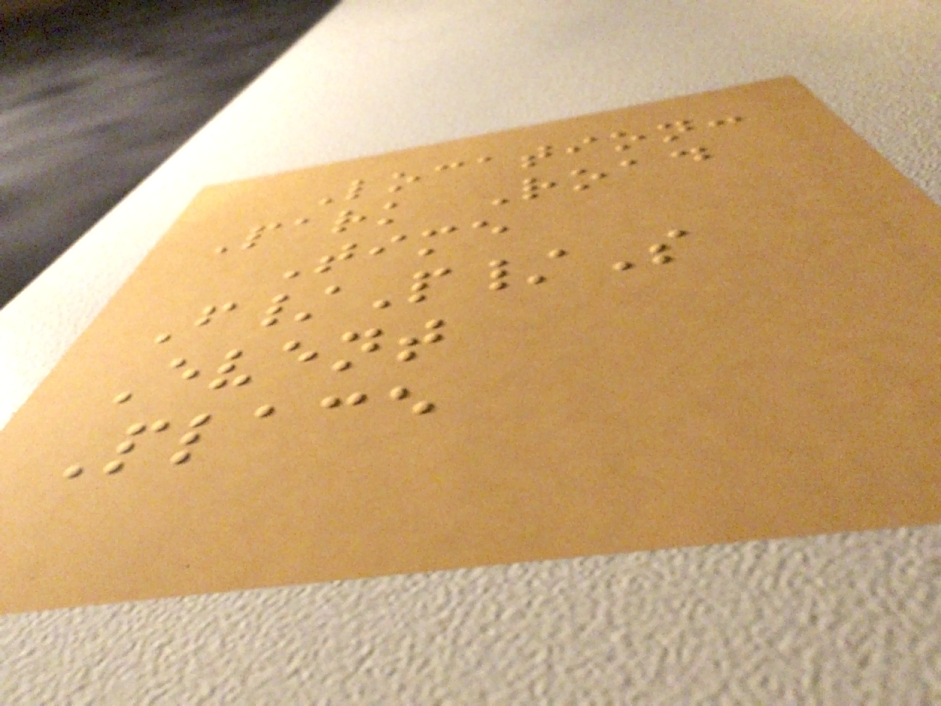Location:
Park Road
Time
F/P/S
Event
Place
